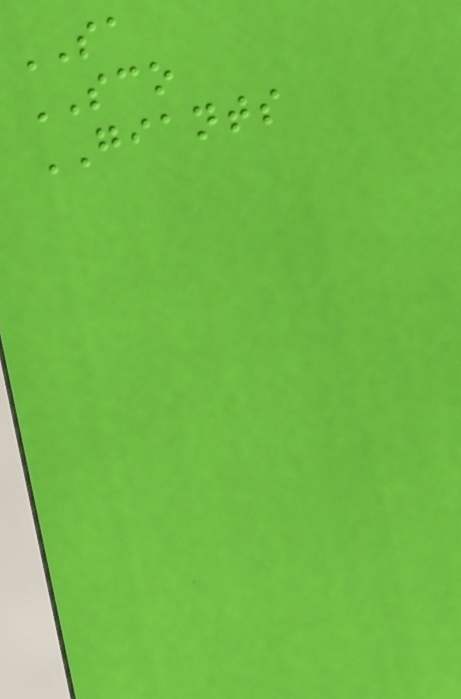SA
SCO
GIANTS
